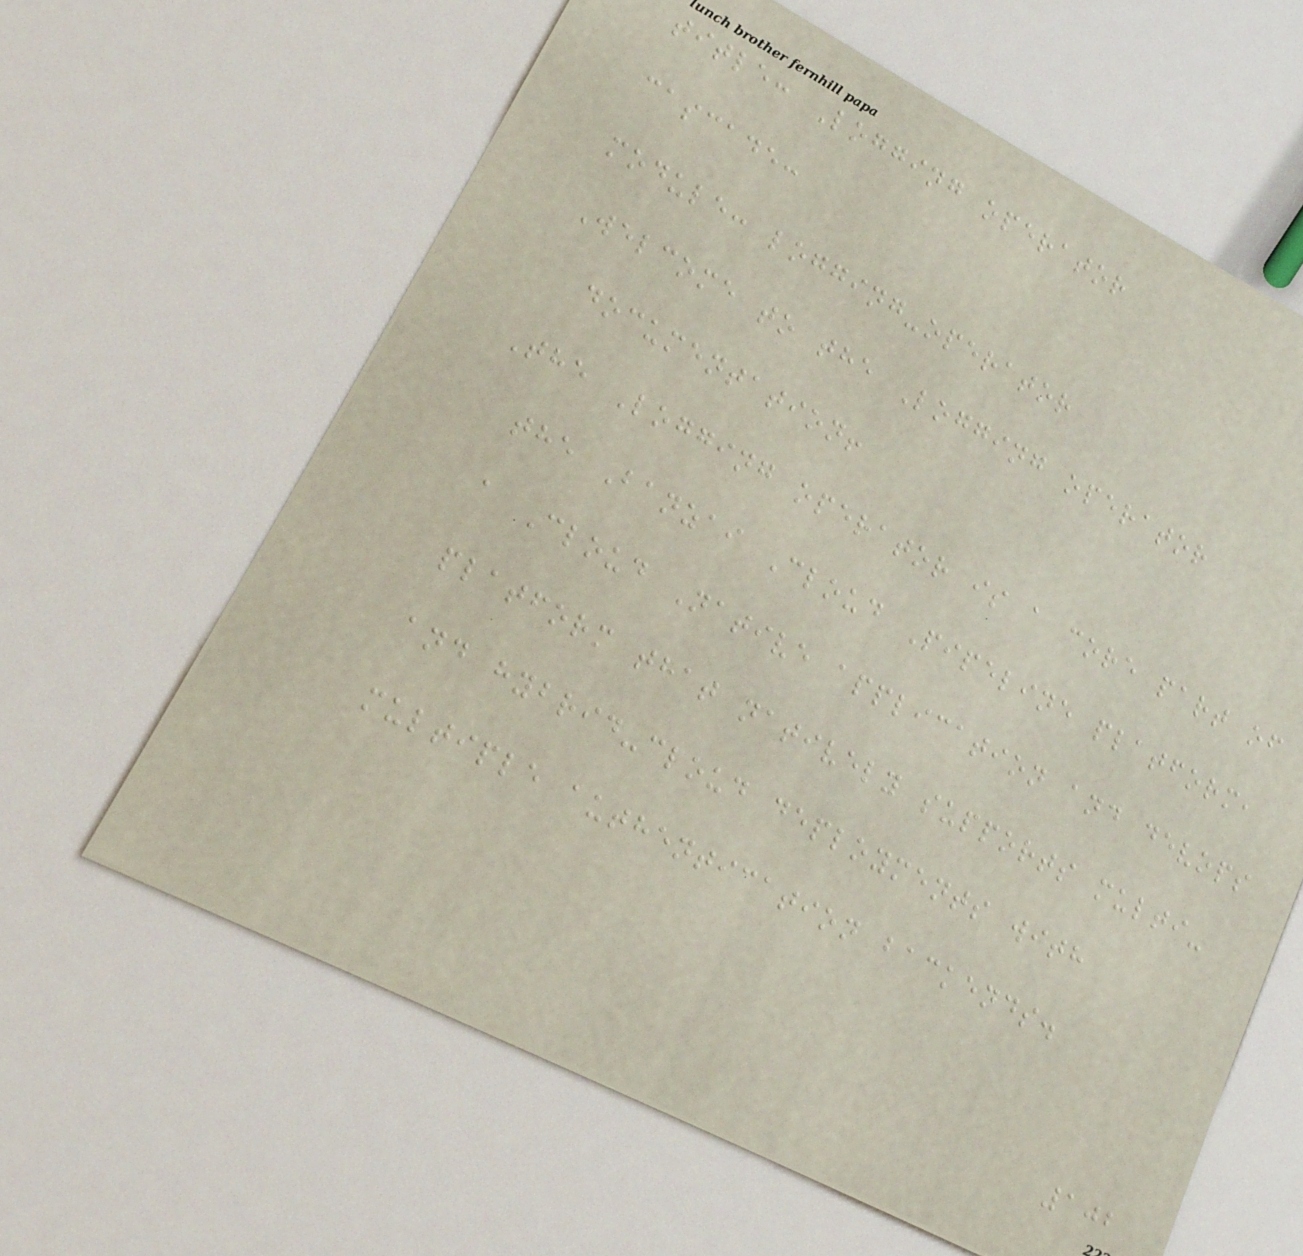title: Logging operator
cascade:
module: logging-operator
Welcome to the Logging operator
documentation!
The Logging operator is a core part of
the Banzai Cloud Pipeline platform,
a Cloud Native application and devops
platform that natively supports multi-
and hybrid-cloud deployments with
multiple authentication backends.
102
